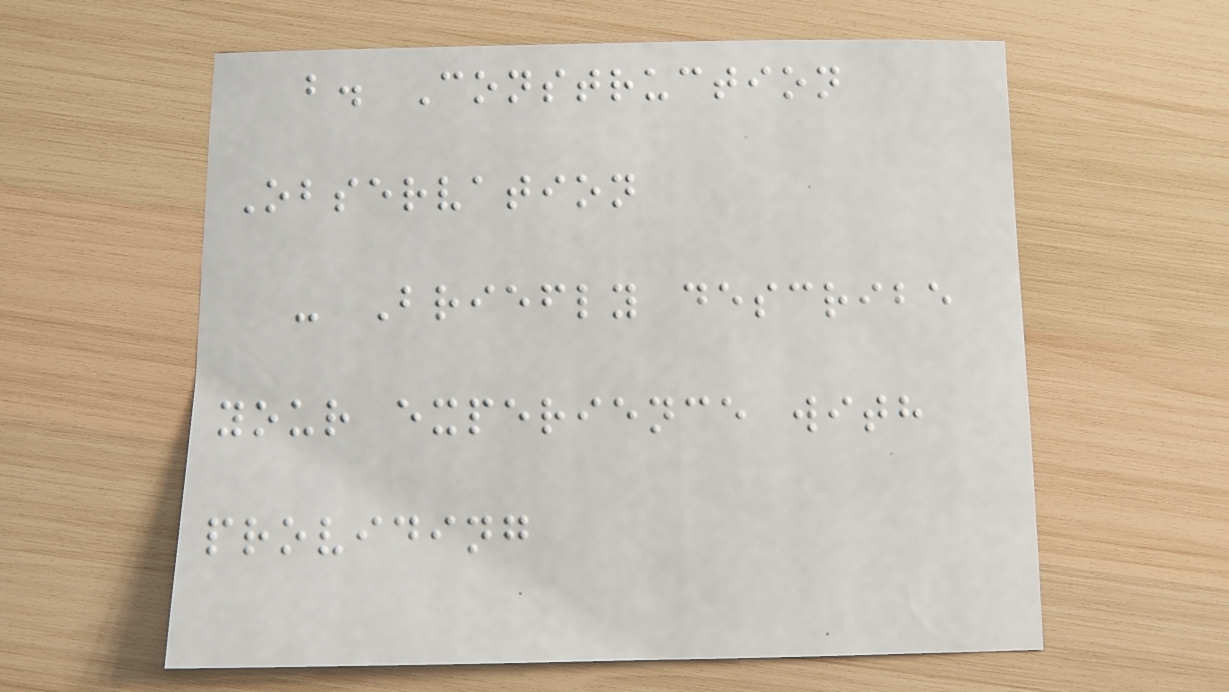b. Construction
Observation
- Briefly describe
your experience with
providing
